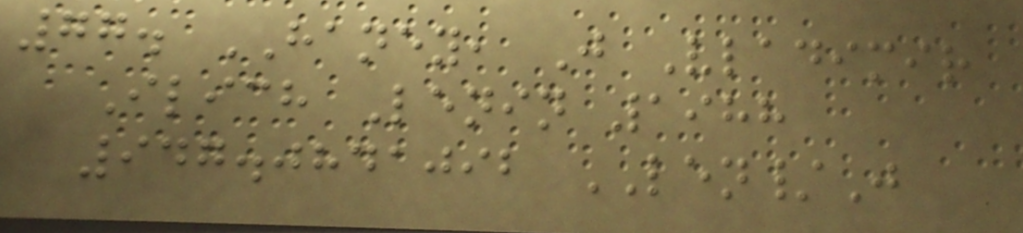77. HANEY, J Vladimir
Ilich Lenin 1988
947.0841092 LEN/J
